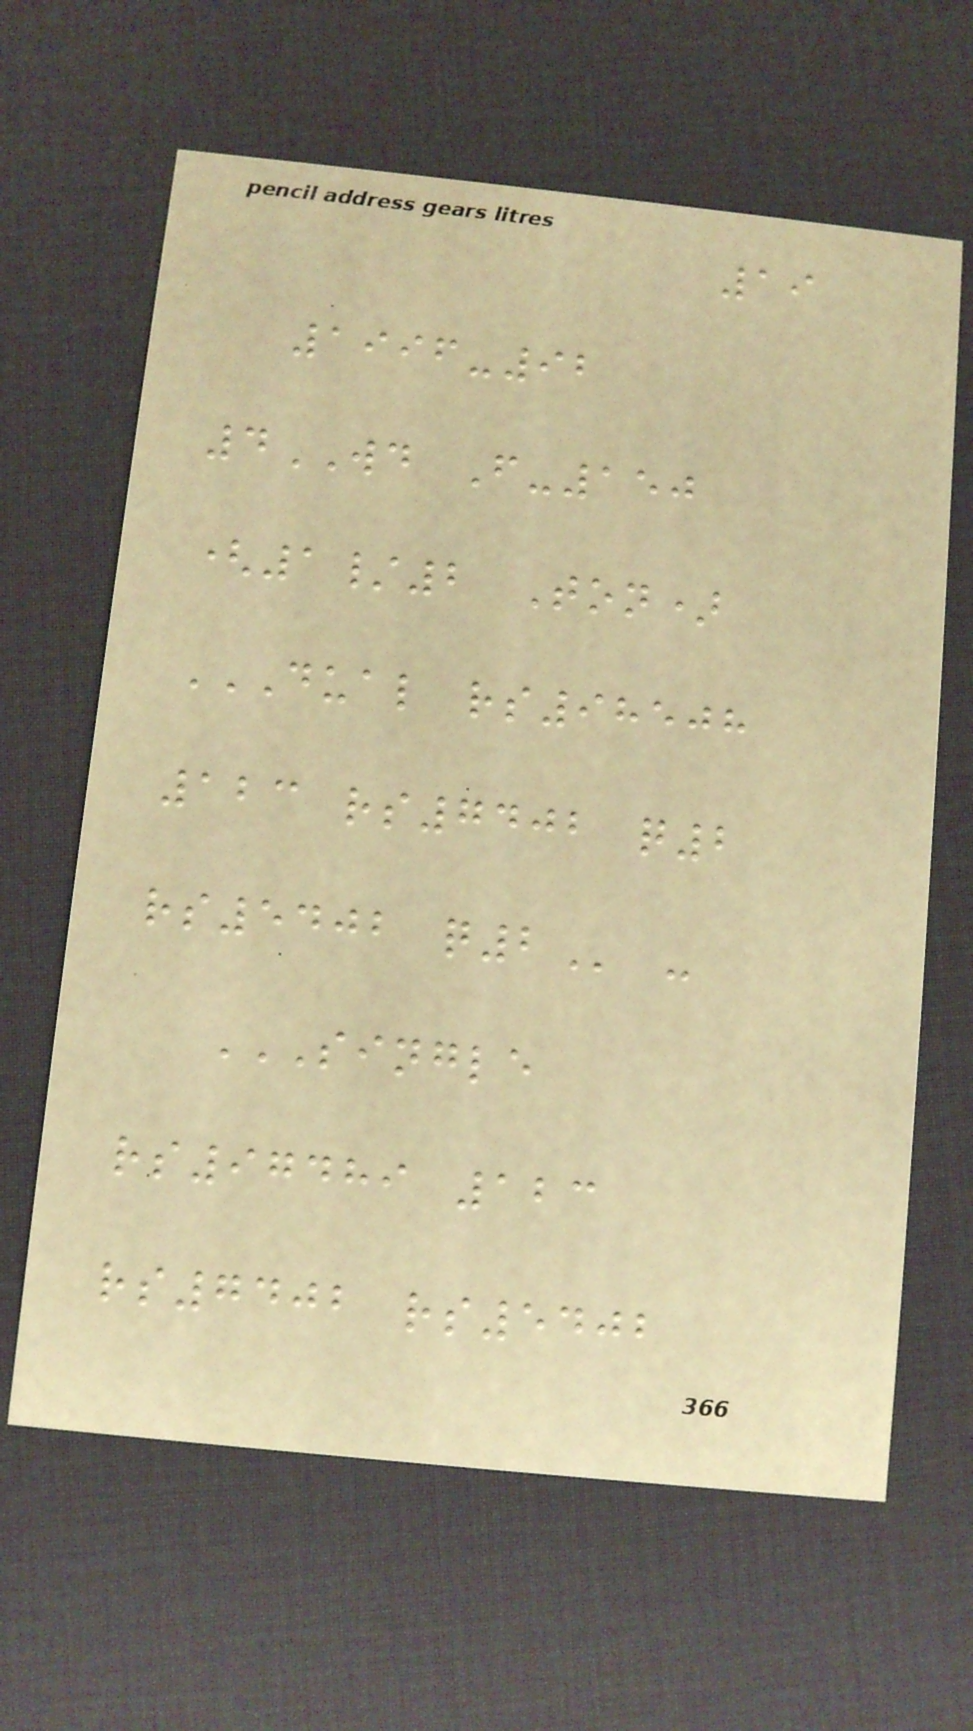19
1996-92
4WD F-150
(1/2 Ton)
DUAL RS98508
123 RS7402 Q2
RS5402 Q2 -
SINGLE
RS97489 123
RS7402 RS5402
